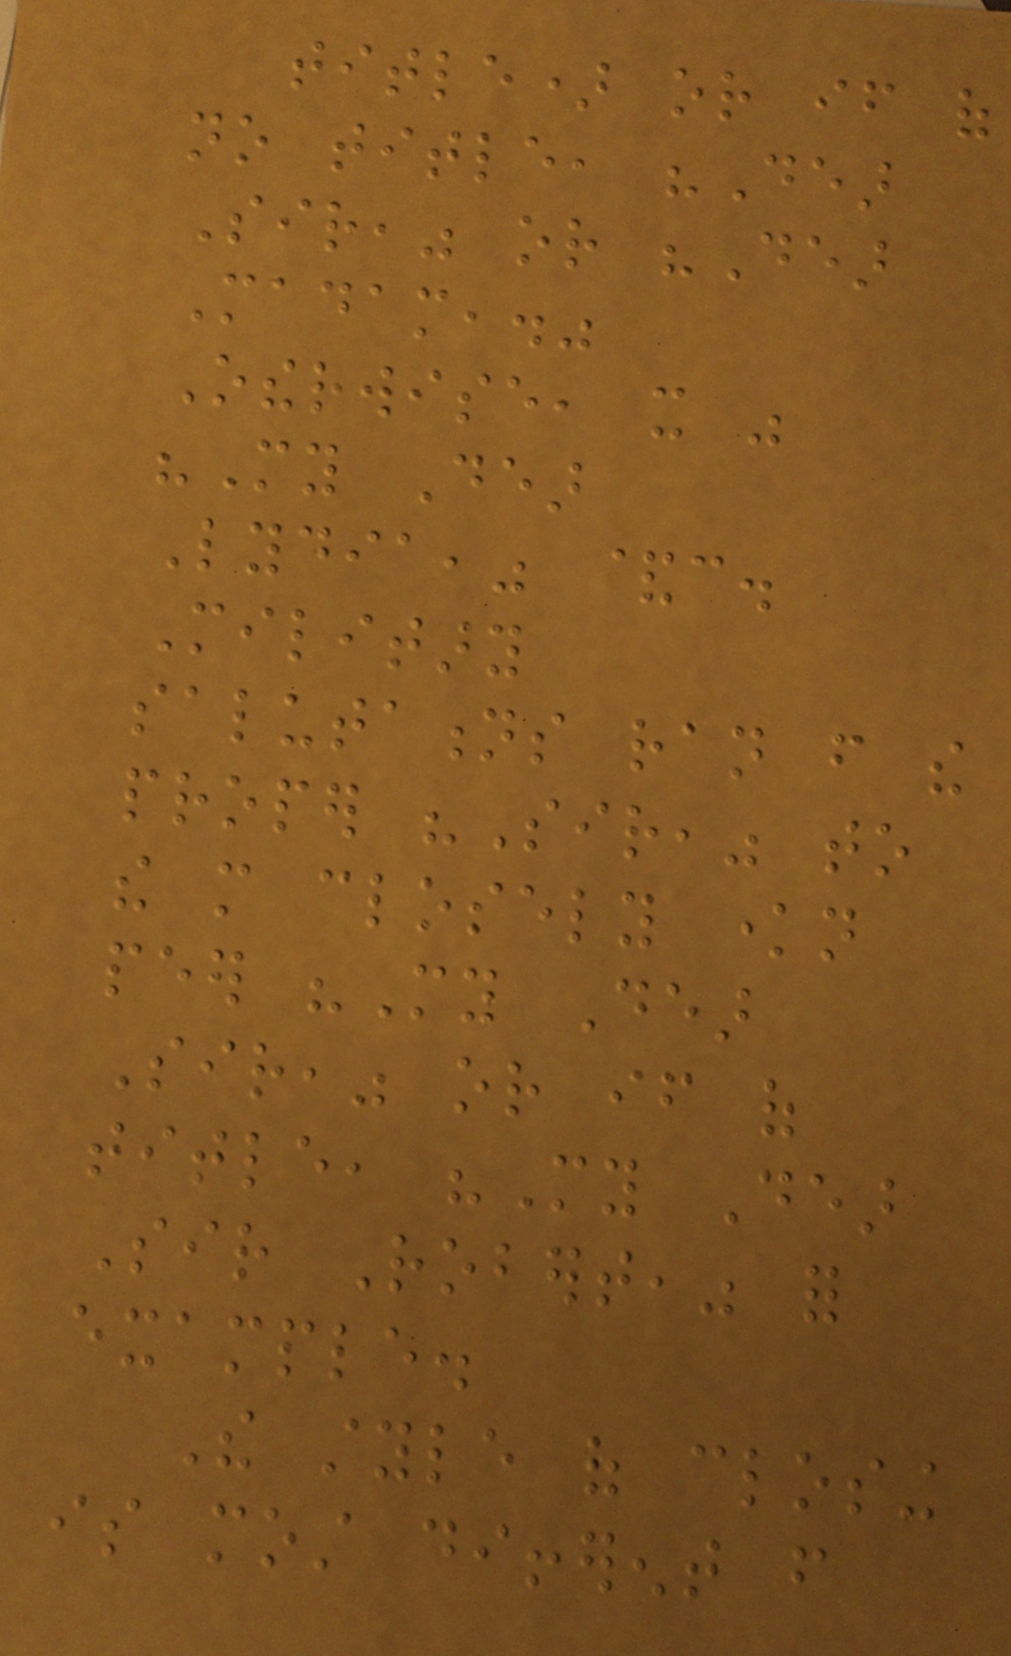title) or if of
no title, "Dear
Sir," or "Dear
Madam,."
Otherwise, it was
"My Dear
Lydia," &c.
Military
salutations ran from the
proper "Sir," to
the more closely known
peer "My Dear
Sir," or if of
title, "My Dear
Sir Robert," for
example.
The style of closing
is most different from
